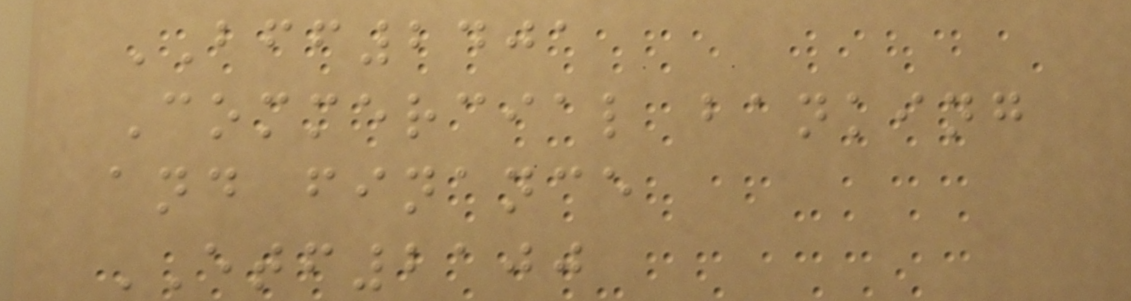BFF2401
Commercial banking
and finance
ETF2100
